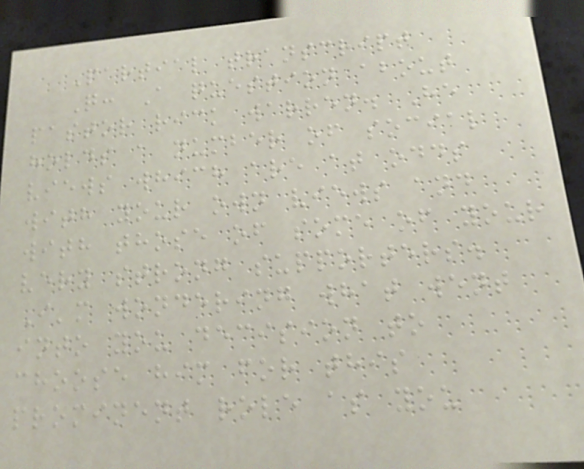Partial transcript
Q: A question about
pastor rick warren. He
holds a number of social
views which are at odds
with your own views and
with those of some of your
very strong supporters.
I'm wondering what went
into you decision to
choose him for this
prominent role as you
